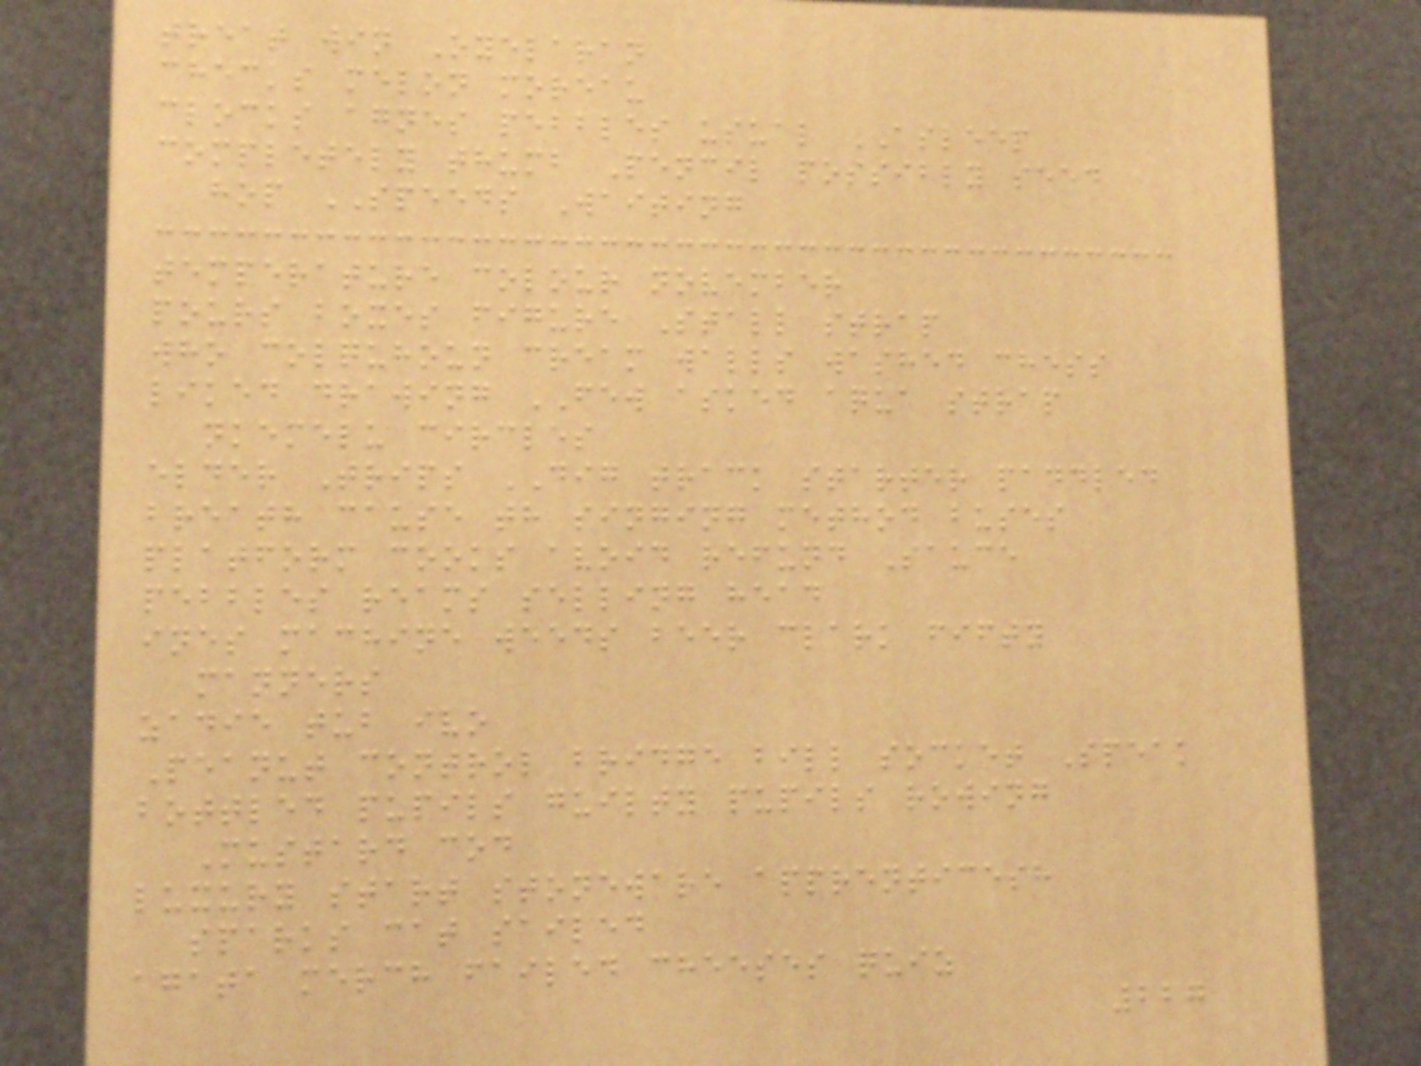treat win Oyelaran
checks melon moreau
clocks agnes pebbles usual ASLEEP
completely thumb Pencil possibly seed
hop SPEEDS Waiting
temperature colour november
pours boxes figure Stall strap
who colquhoun cream walls washed chess
liked drawing FEW asked aqua strap
nkemelu circles
elder Trips DIG track starter paddled
breath cause th singing method buses
platform cooks avoid refund Sauce
pebbles reams selling head
ines machine weeds beer clark fifty
manners
zadie tub ivo
Peanut control bridge bill socket Speak
bottled pupils guilty pupils rowing
Mustard cod
luxury start stoneware apprenticesh
sparks cat sailed
agata merch failed cheeses quiz
227
